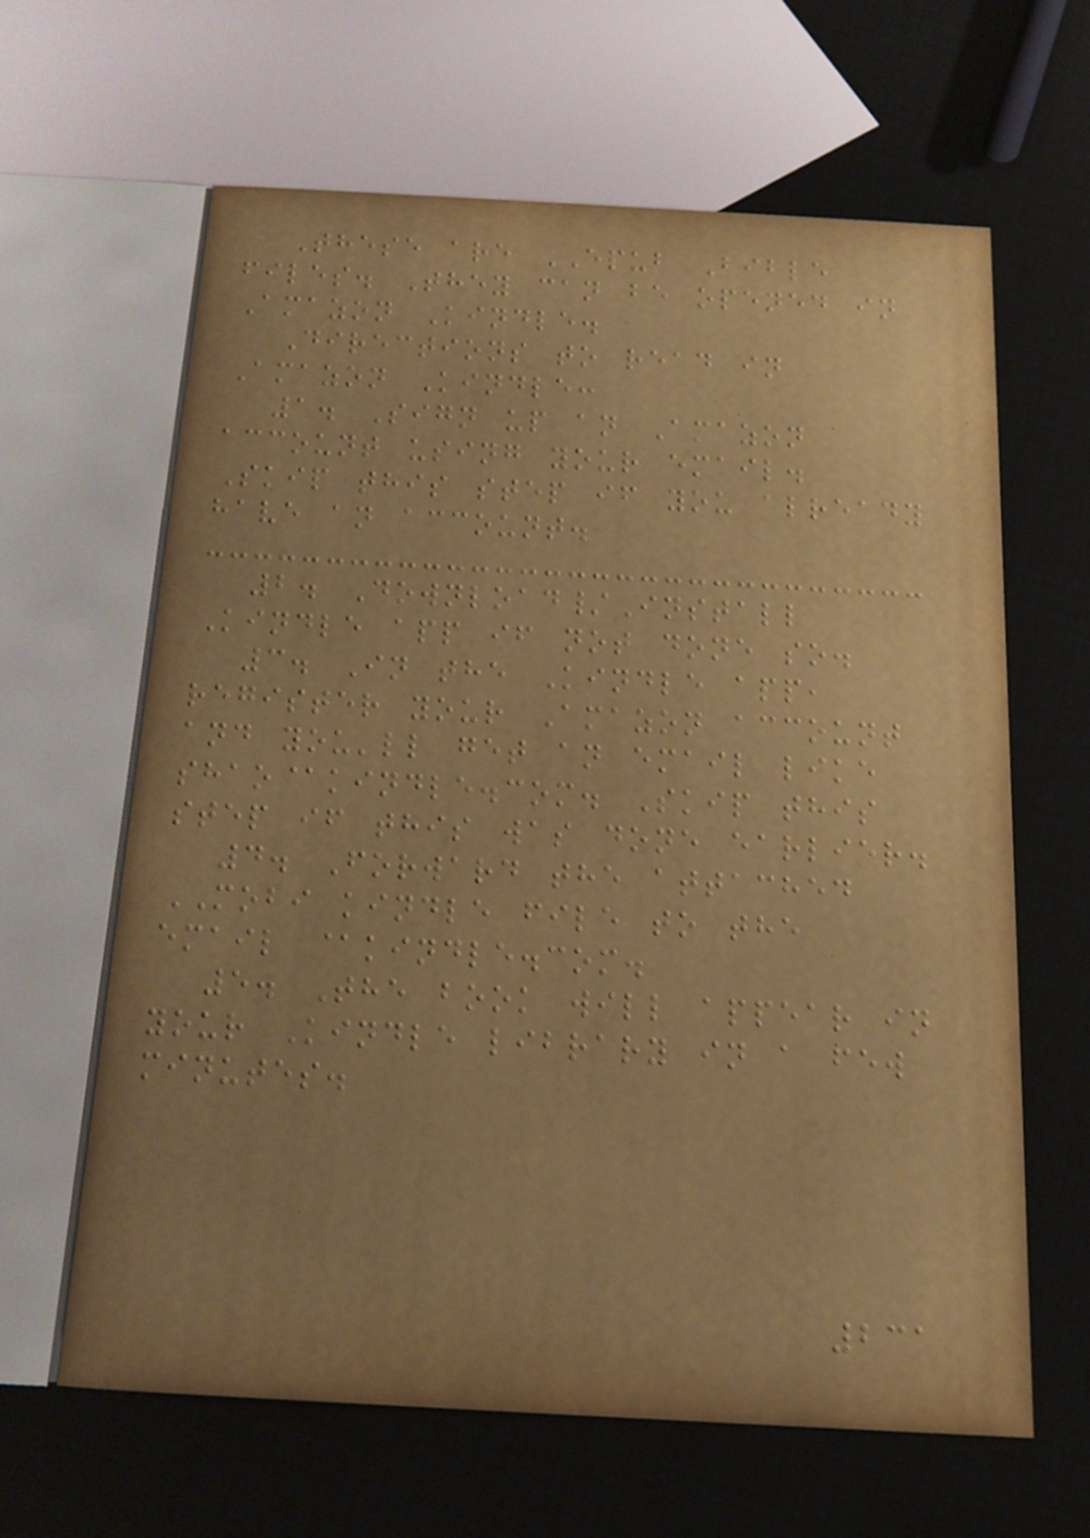These are EPUB Bible
files. They can be opened in
Amazon Kindle.
Directions to read in
Amazon Kindle:
1. Sign up an Amazon
account using your email.
Skip this step if you already
have an account.
2. Download/Install
Kindle app if not done so.
3. In the Kindle app,
register your Amazon account
and you'll get an email like
shao@kindle.com. Skip this
step if this was done earlier.
4. Forward the attached
MOBI kindle file to the
email @kindle.com.
5. The book will appear in
your Kindle library in a few
minutes.
231
